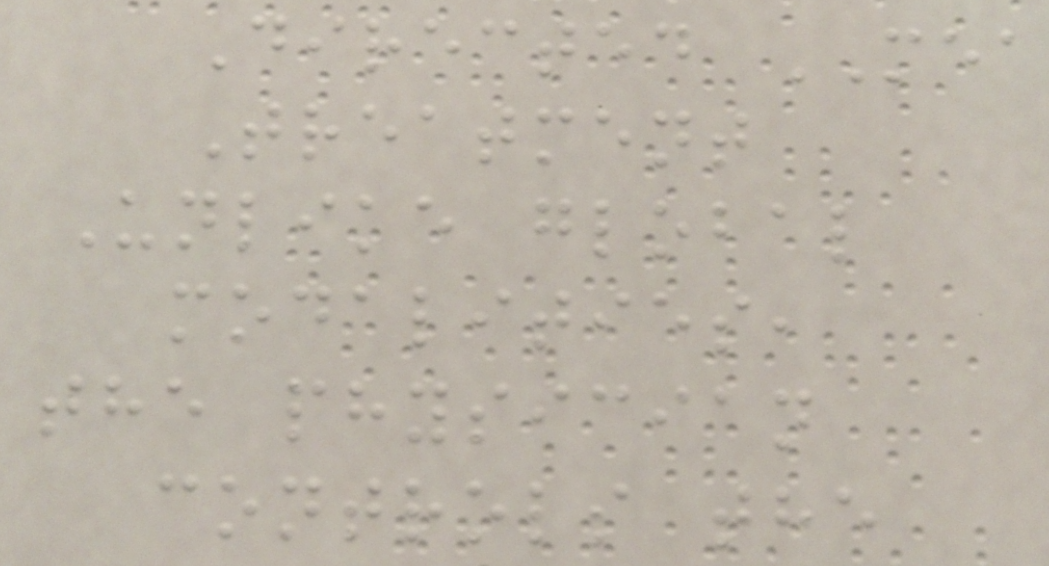Directed MEA
Treatment
Unlike global
modalities,
the physician
controls the
